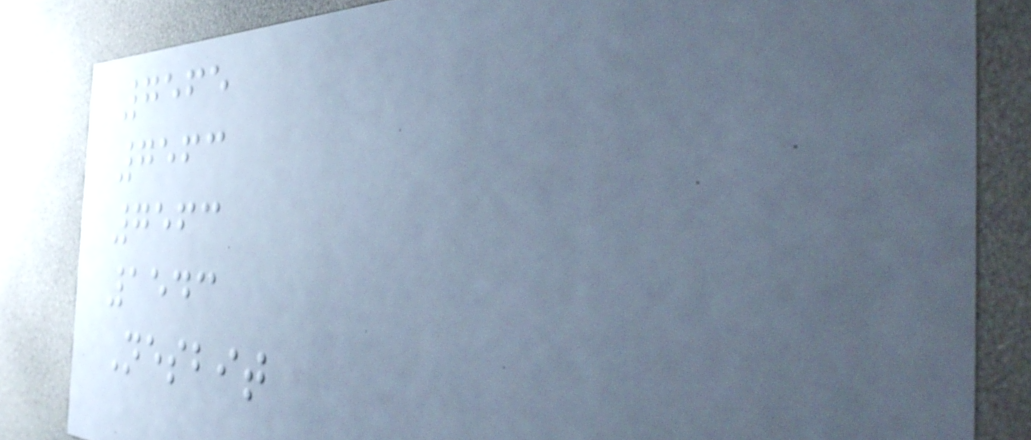7565
7563
7563
1543
Nesbit
